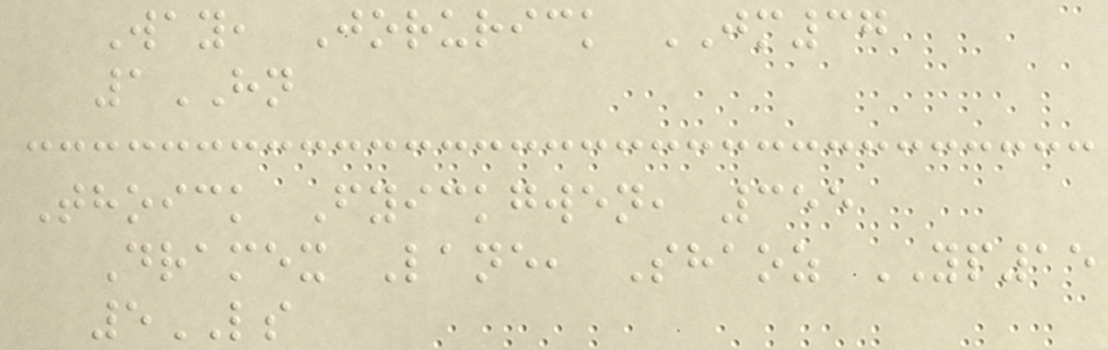Way, Jorurick JM37
1HN
Thoick Fyickgwen, 355
Dramex Lane, Shaoz YP15
5LS
